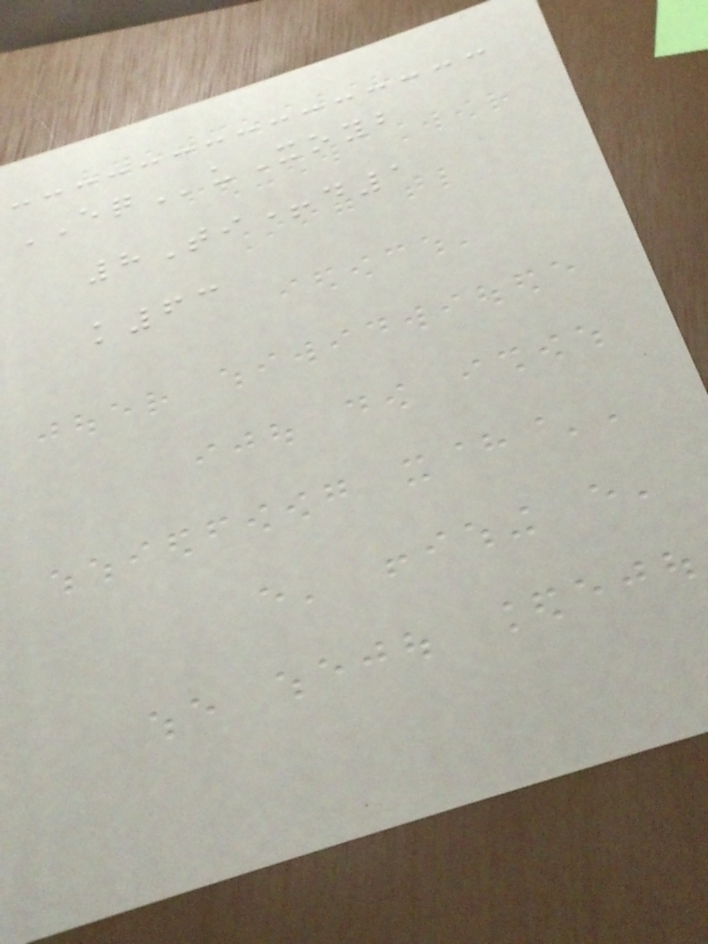EQuXoyb
8Ti+d1
k63
